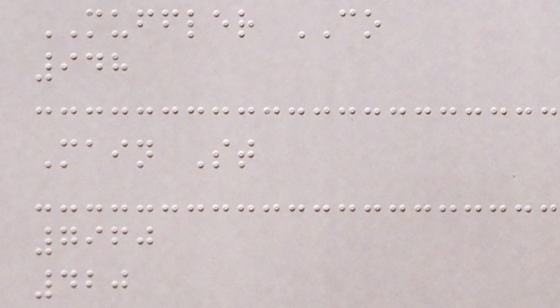MUFFLER CO
948
Main St
7960
420
